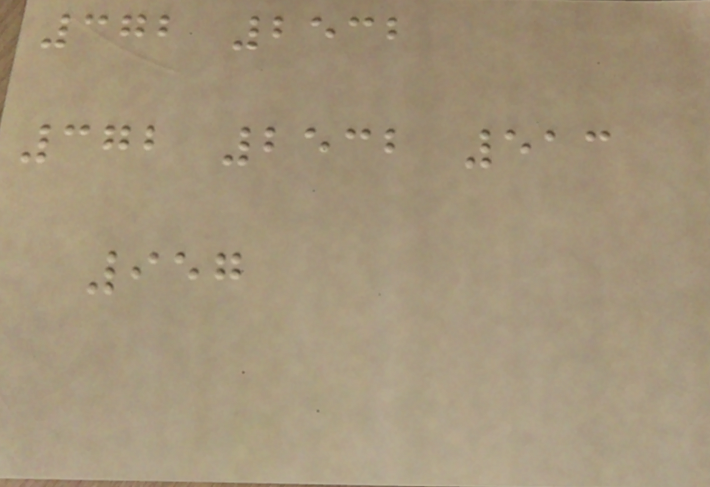372 2532
372 2532 513
957
